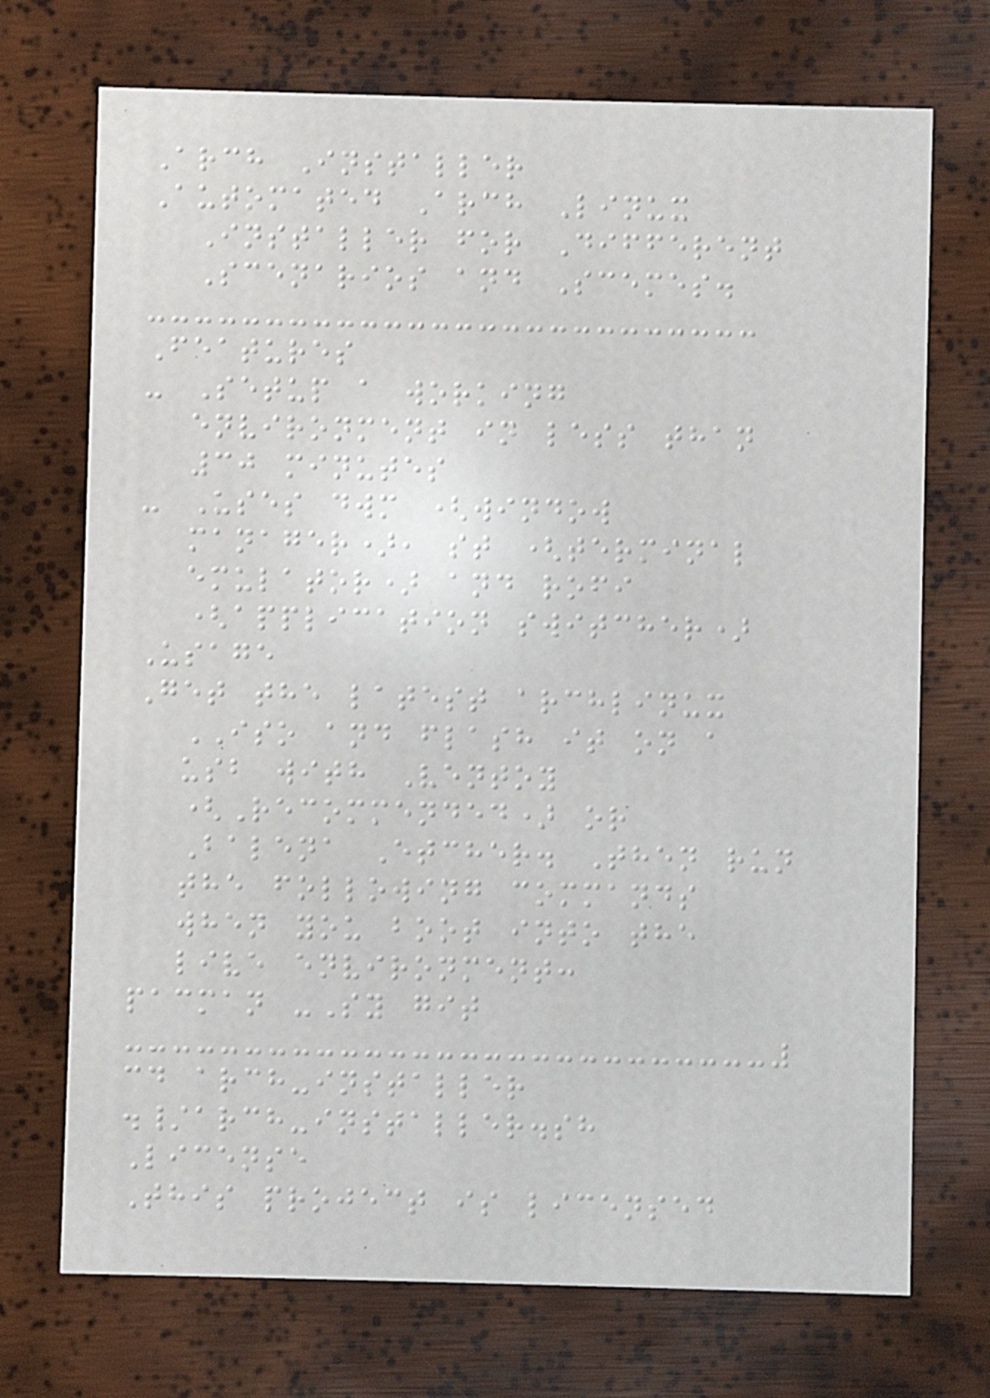Arch Installer
Automated Arch Linux
Installer for Different
Scenarios and Scemes.
Features
- Setup a working
environment in less than
30 minutes
- Uses dwm (window
manager), st (terminal
emulator) and rofi
(application switcher)
Usage
Get the latest archlinux
ISO and flash it on a
usb with Ventoy
(Recommended) or
Balena Etcher. Then run
the following commands
when you boot into the
live environment:
pacman -Sy git
cd arch-installer
./arch-installer.sh
License
This project is licensed
